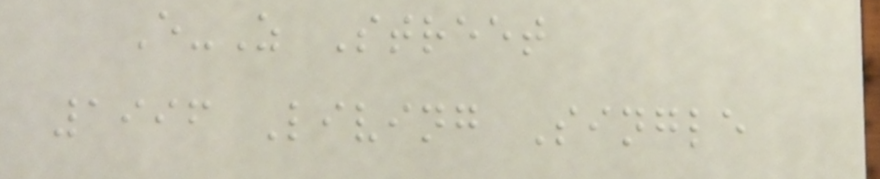E-Z Street
1996 Living Single
